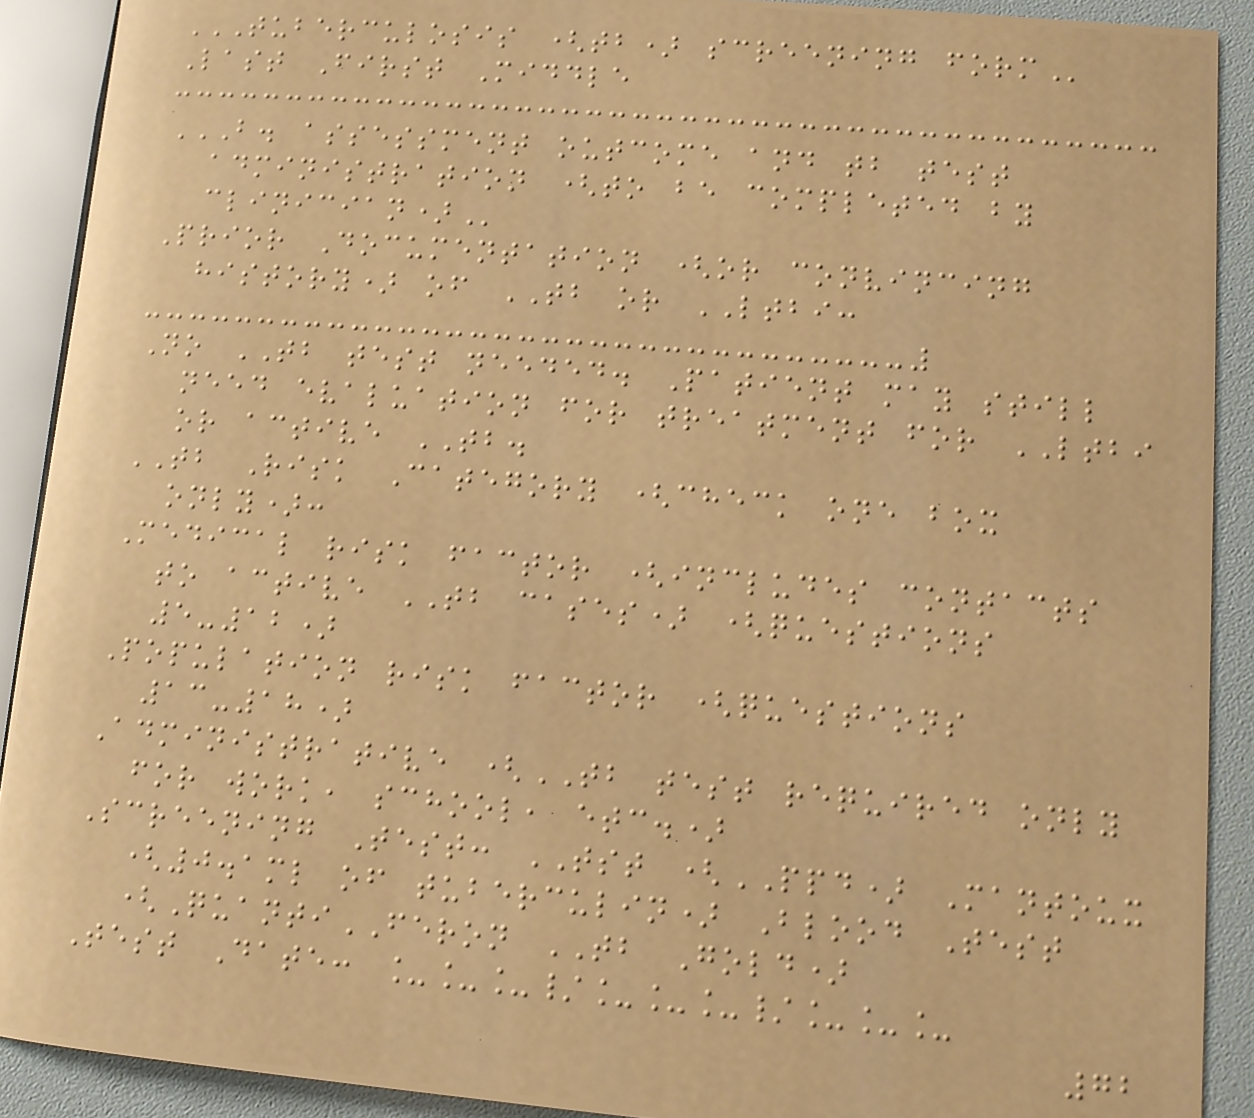TUBERCULOSIS (TB) SCREENING FORM
Last First Middle
B. ASSESSMENT OUTCOME AND TB TEST
ADMINISTRATION (TO BE COMPLETED BY
CLINICIAN)
Prior Documentation (or convincing
history) of TB or LTBI:
No TB test needed. Patient may still
need evaluation for treatment for LTBI
or active TB.
TB Risk Category (check one box
only):
Medical risk factor (includes contacts
to active TB cases) (questions
5-12)
Population risk factor (questions
13-18)
Administrative (TB test required only
for work, school, etc.)
Screening Test: TST (PPD) Mantoux
(0.1ml of tuberculin) Blood Test
(QuantiFERON TB Gold)
Test Date: ___/___/___
72
